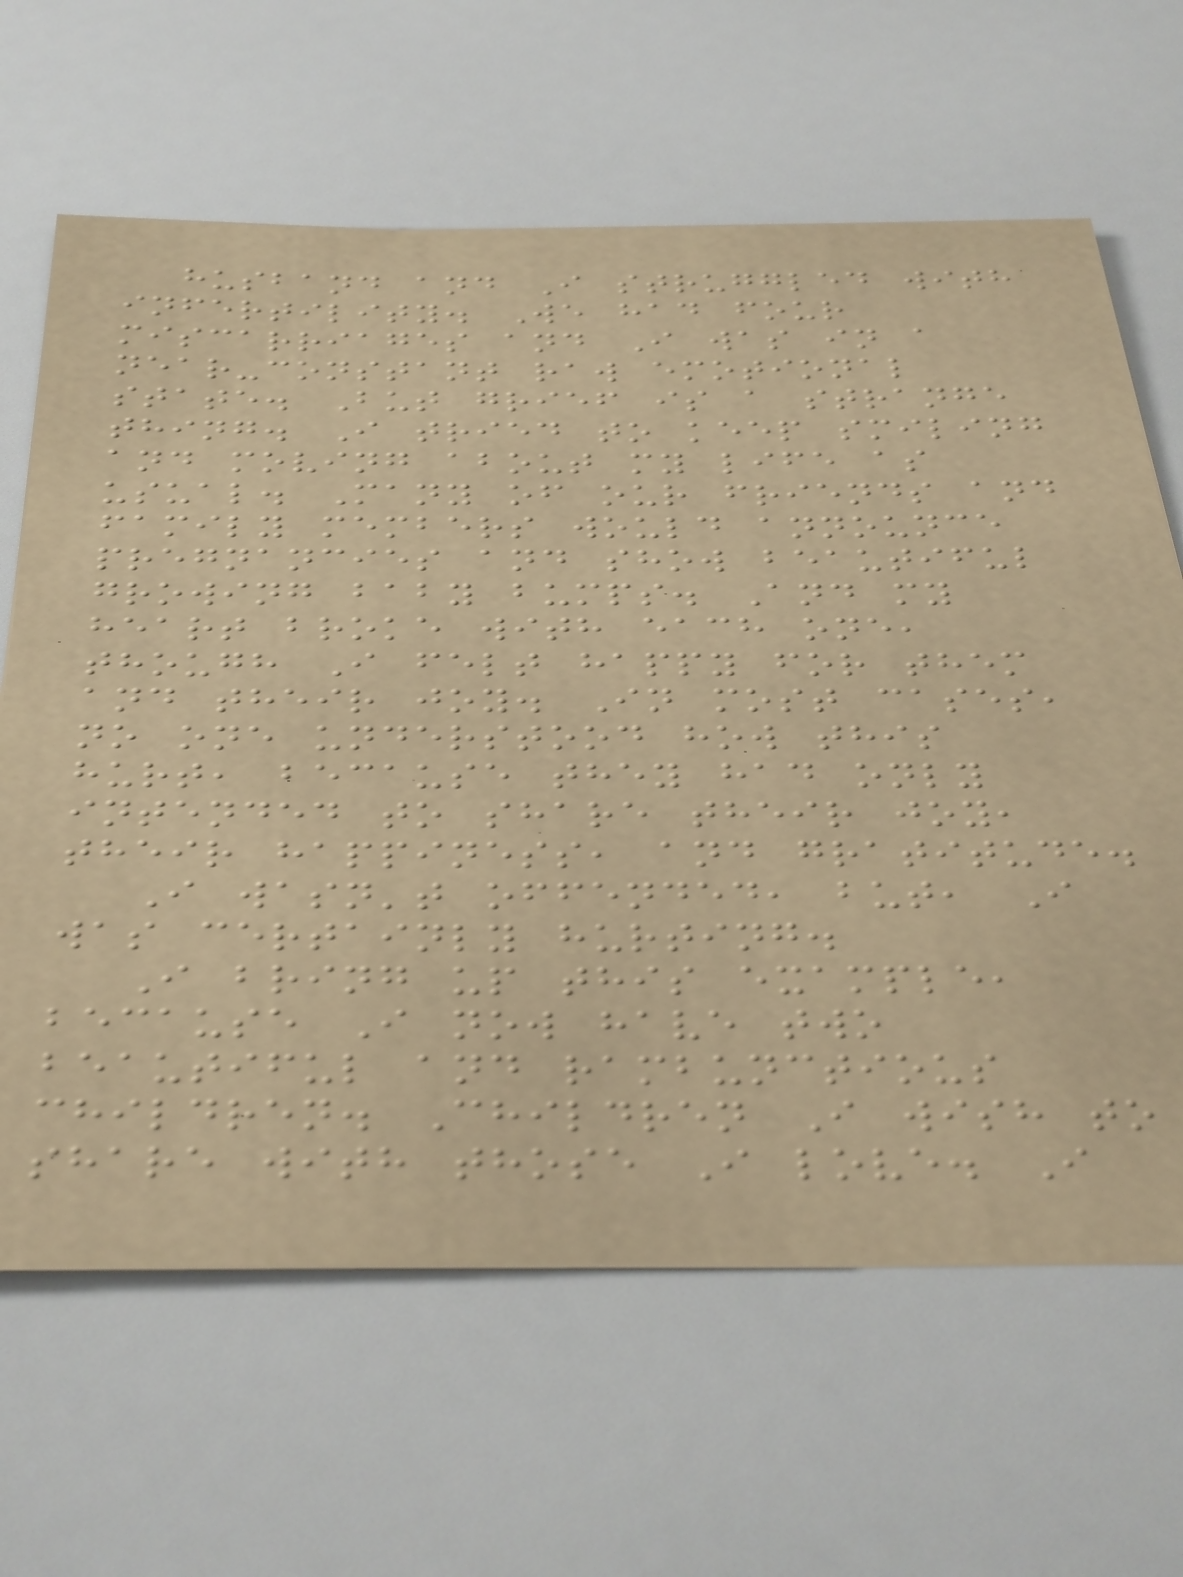husband and I struggled with
infertility. We had four
miscarriages and I was in a
near-constant raw emotional
state. But grief is a strange
thing. I tried to keep smiling
and moving about my life as
usual. Many of our friends and
family members would announce
pregnancies and show beautiful
growing baby bumps. And my
heart broke with each one,
though I felt happy for them
and their joy. In most cases,
no one understood how this
hurt, because they had only
intended to share their joy,
their happiness, and gratitude.
I wasn't offended, but, I
was certainly hurting.
I bring up this example,
because I now have two
beautiful and rambunctious
children. Children I wish to
share with those I love. I
